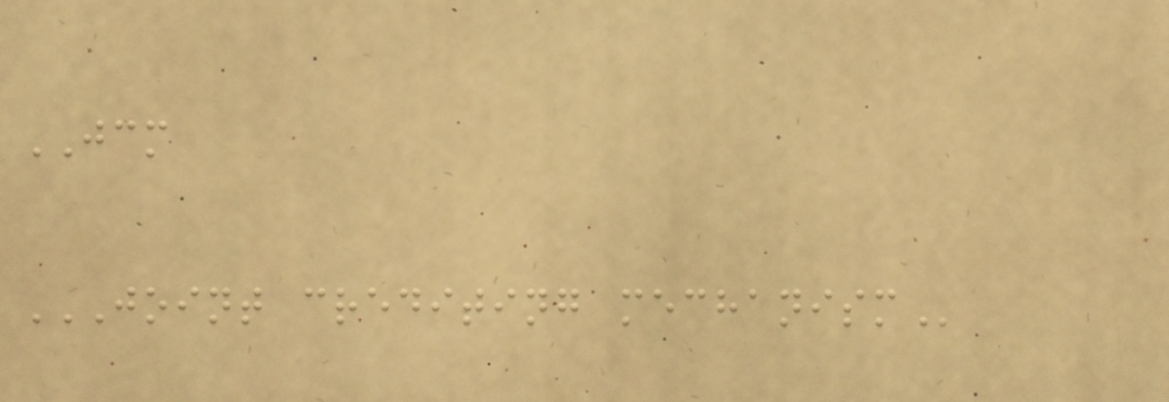JCM
JOINT CREDITING MECHANISM
